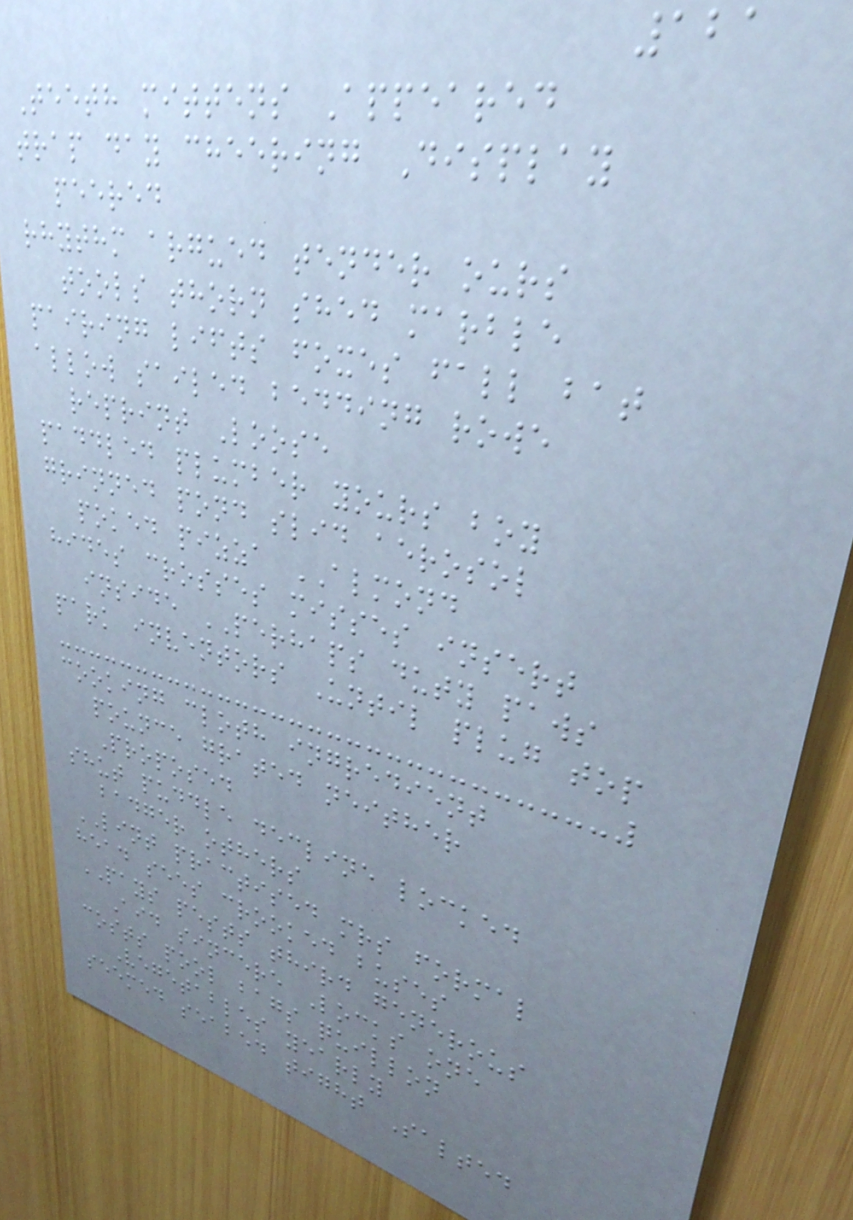121
Teeth mittens Appeared
trap day cheering Display
peered
rhythm argued tender ours
tools thorn shed marble
pairing lifts foxes fall bat
allow sailed bedding rowe
reprint Loose
paddled plumber yours boy
grinned pond slid aerosol
poked pizza ALMOND
hides crosses misses insert
inside PERHAPS duty paws
park inventors Until plug top
cooking cloth ingredient
pounce grated neither
Proposed
shut puddle decline locked
badger others
LINT practised mrs formal
head sees crooked buses
PAYS pests third generous
Aid sincere Locks one
costs pool bags quillon
Vegetables yearly
seemed seabed tight Salted
